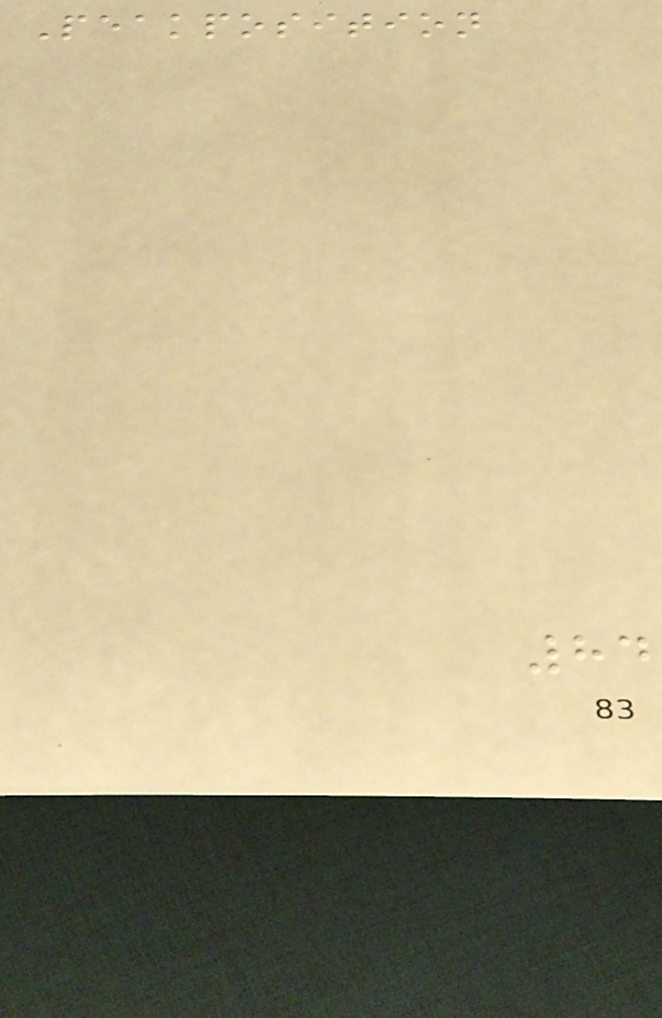Peakposition
84
